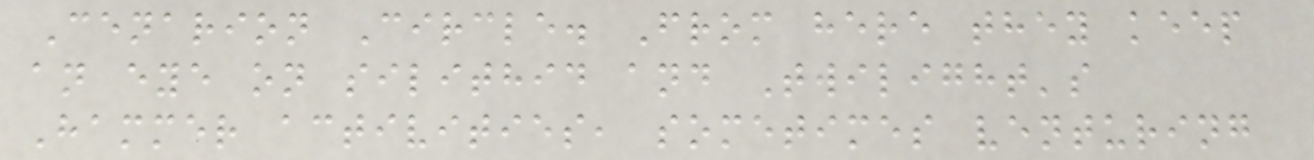Cenarion Circle. From here they keep
an eye on silithid and Twilight's
Hammer activities, sometimes venturing
